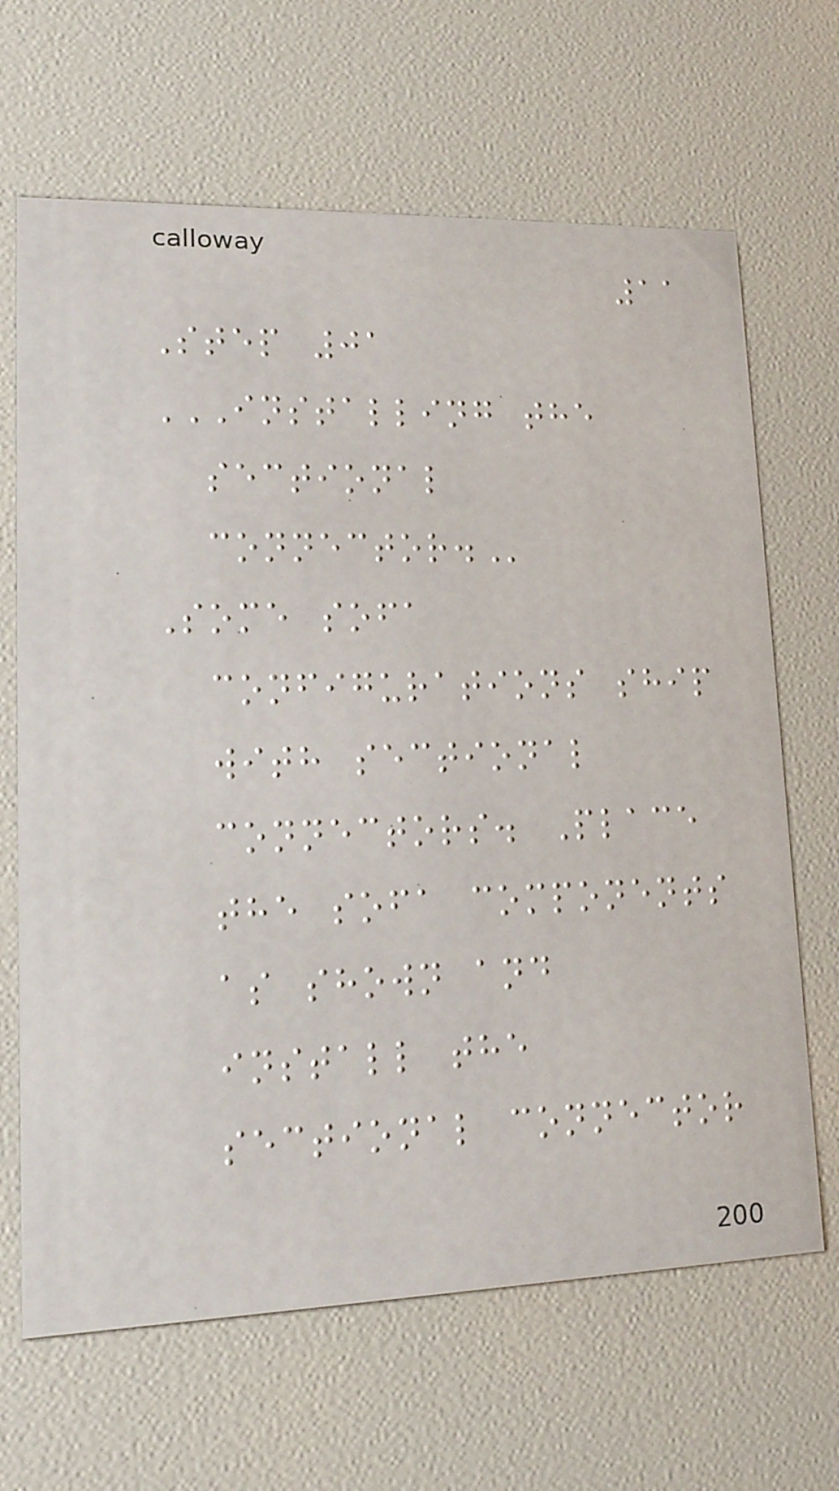11
Step 01
INSTALLING THE
SECTIONAL
CONNECTOR.
Some sofa
configurations ship
with sectional
connectors. Place
the sofa components
as shown and
install the
sectional connector
